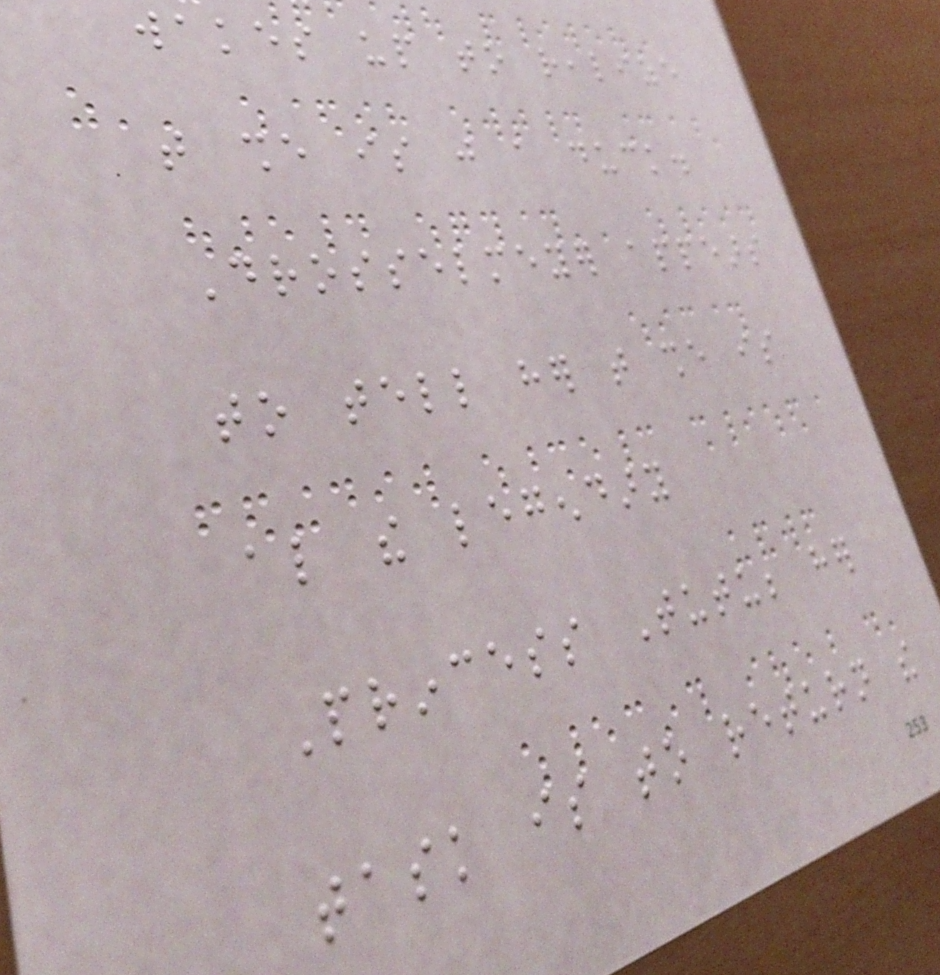wakes up to realize
that she is just a duck.
Drosselmeyer appears
to tell her that she is
also the legendary
Princess Tutu; her
task is to return the
